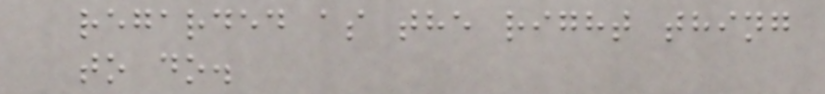regarded as the right thing
to do.
